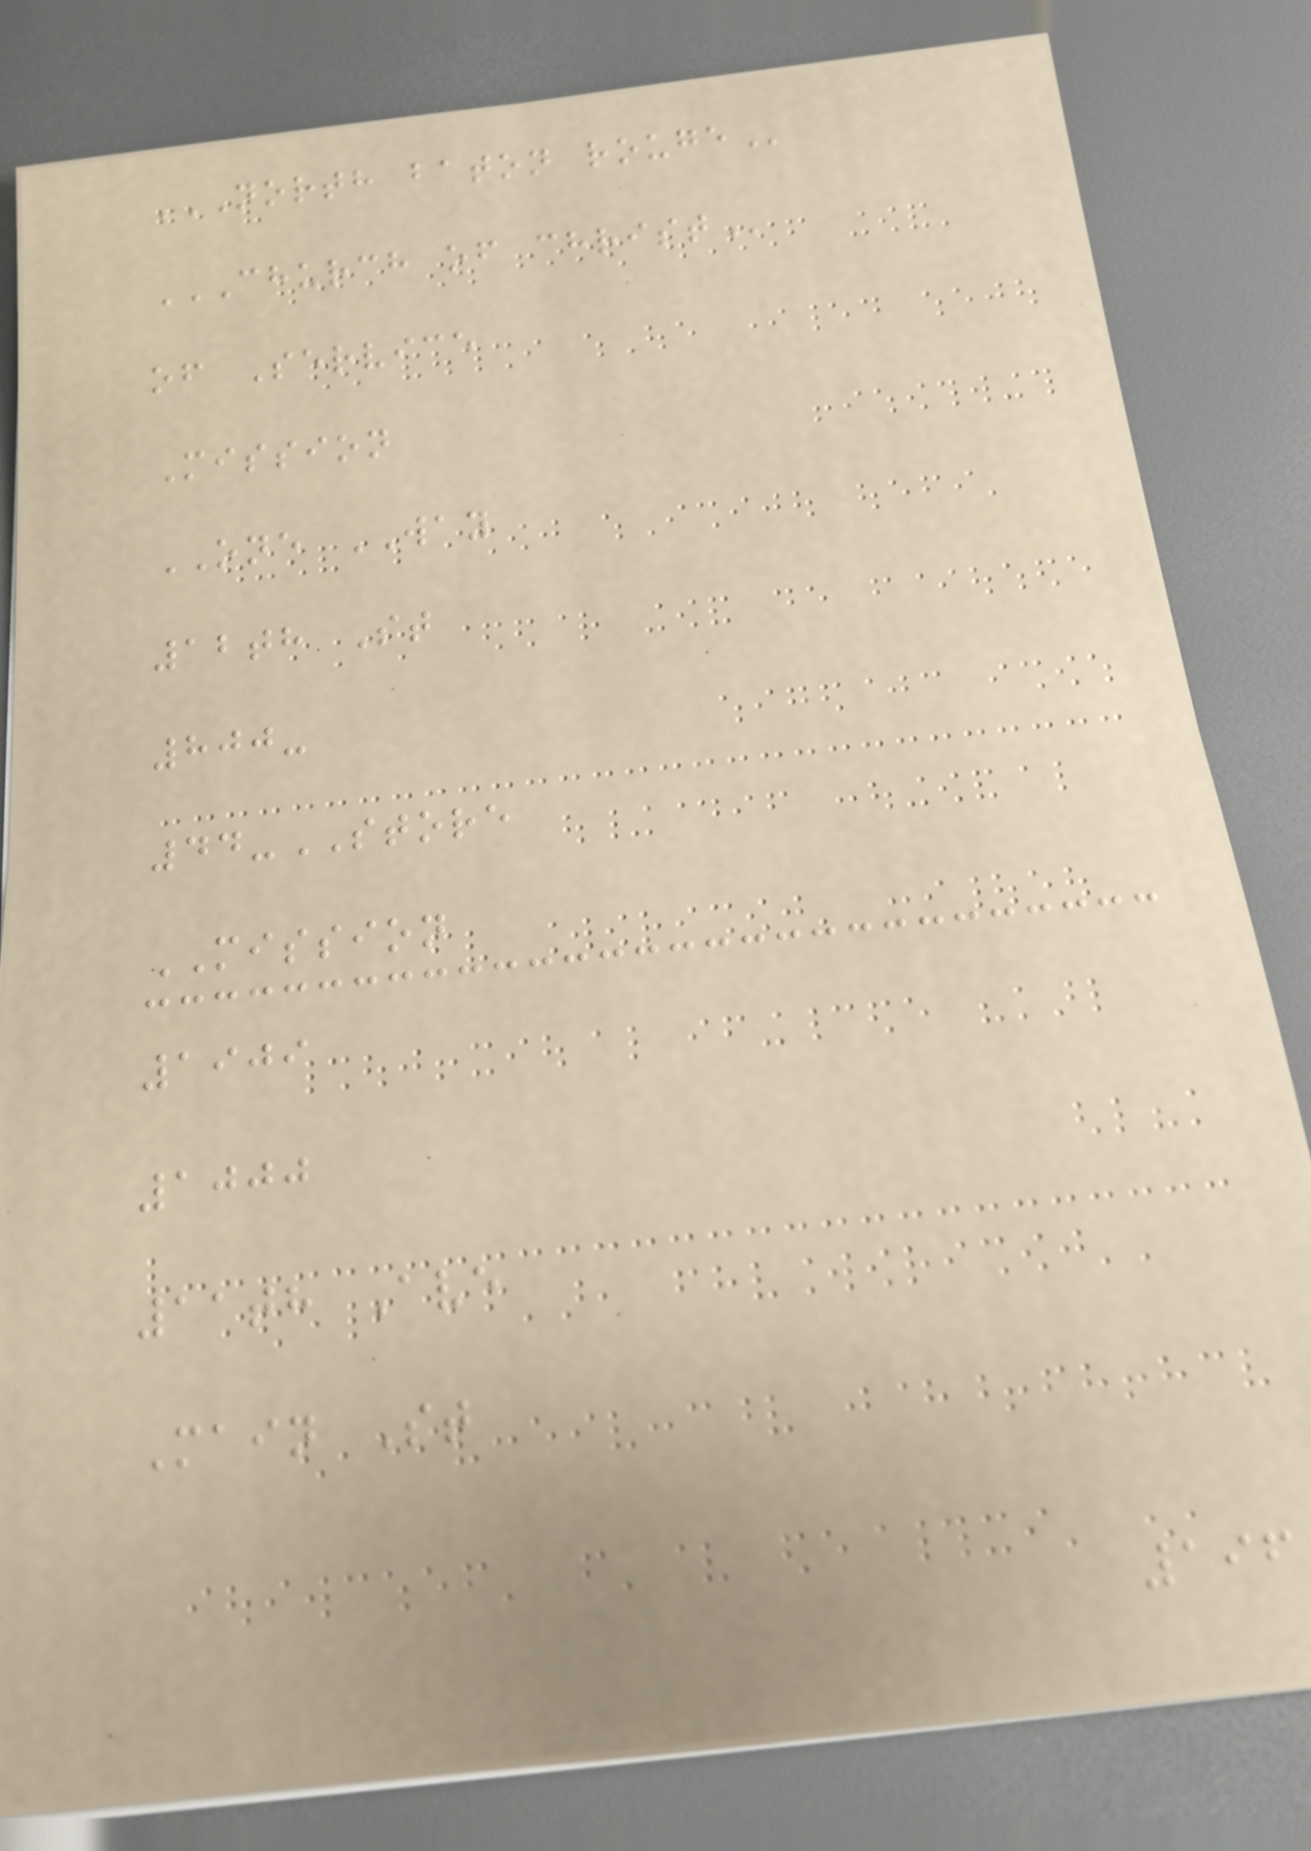NORTH BATON ROUGE
CHURCH OF CHRIST
of Service
Mission
ONE WAY
12th St
800-
44-STORE
MISSION
1909
1000
11th Ave
Main St
196
